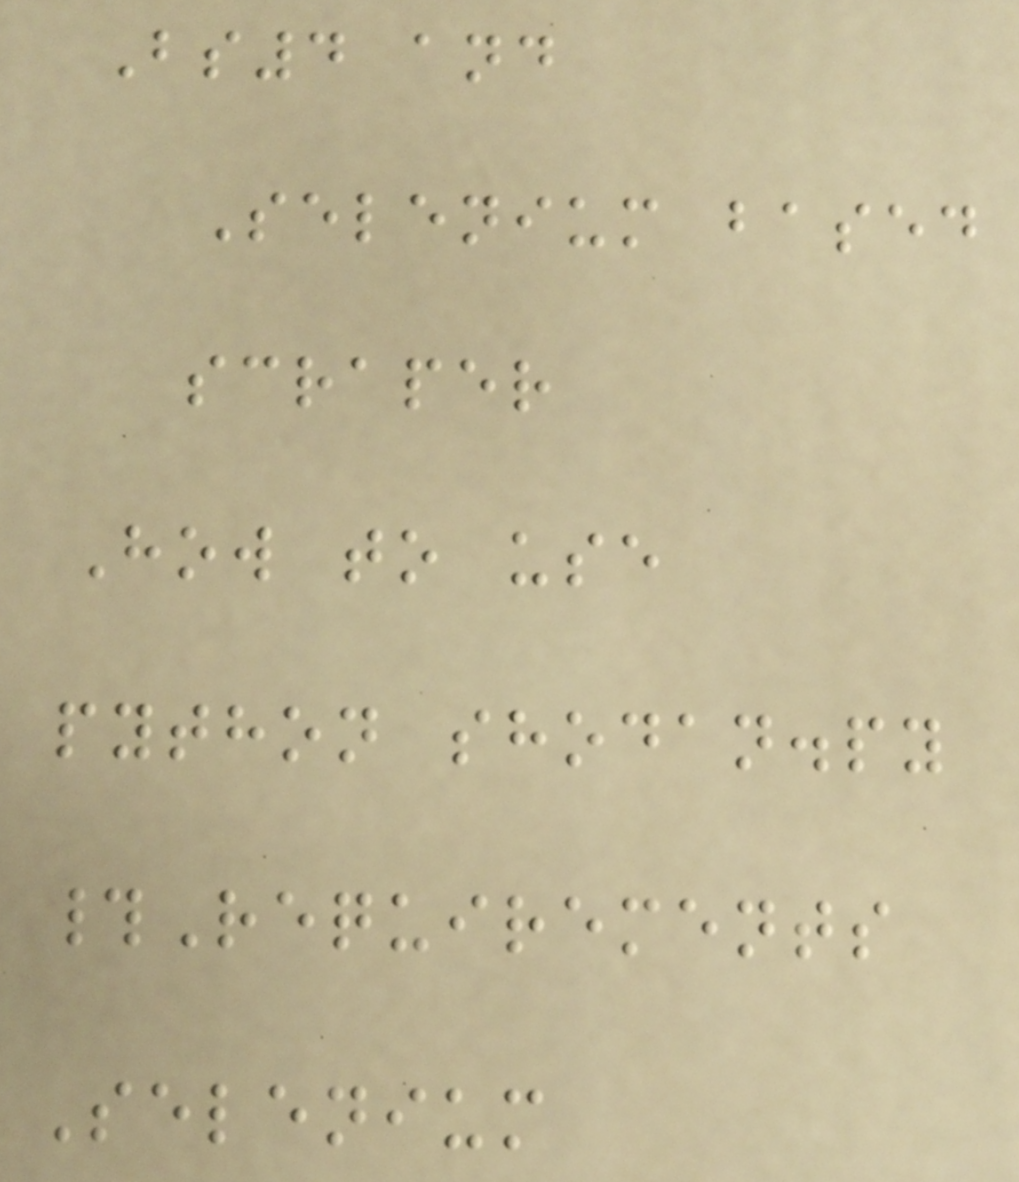Bs4 and
Selenium based
scraper
How to use
python shodan.py
#Requirements
Selenium
